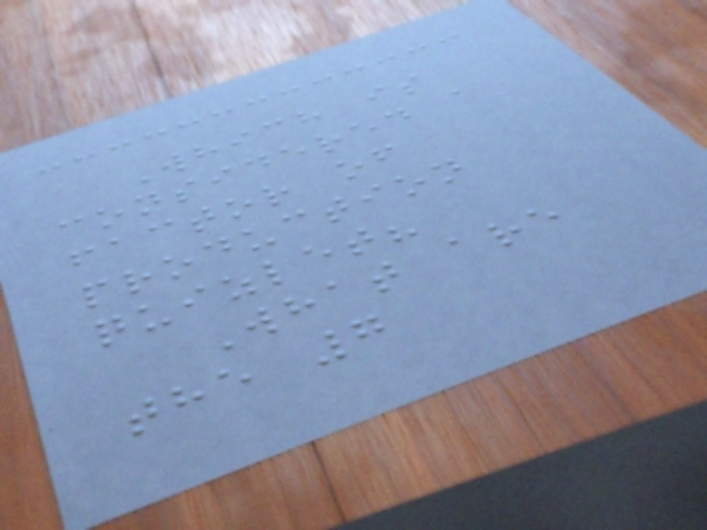Which is
considered a
factor of
production
quizlet?
What are
the 7
